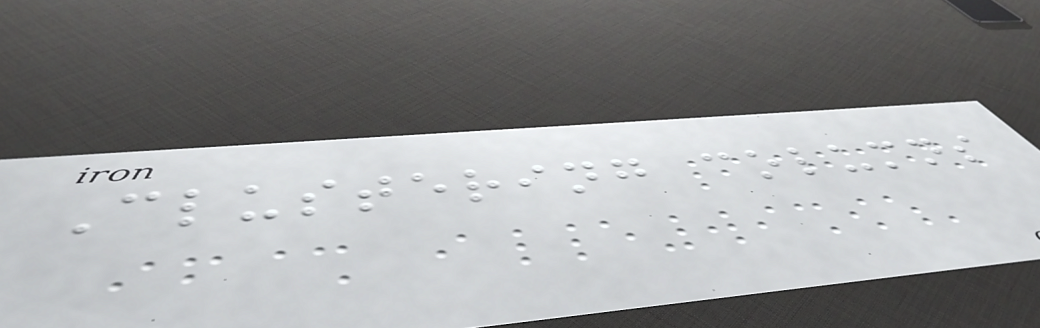Clustering columns
